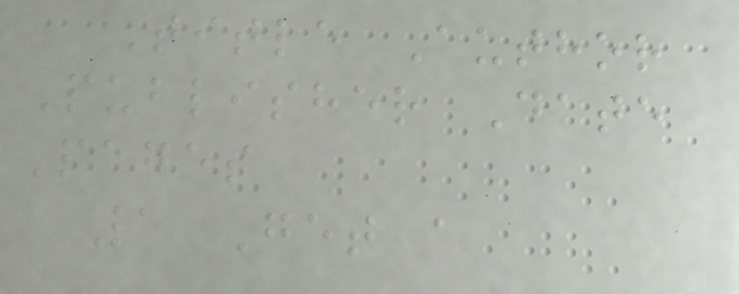Title Author
Publisher Date
Pages
1 Get a
